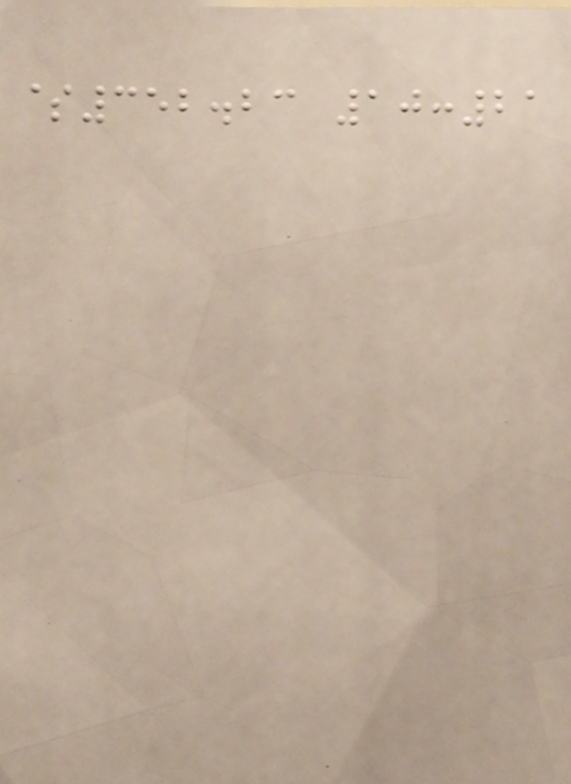$352.23 10:21
